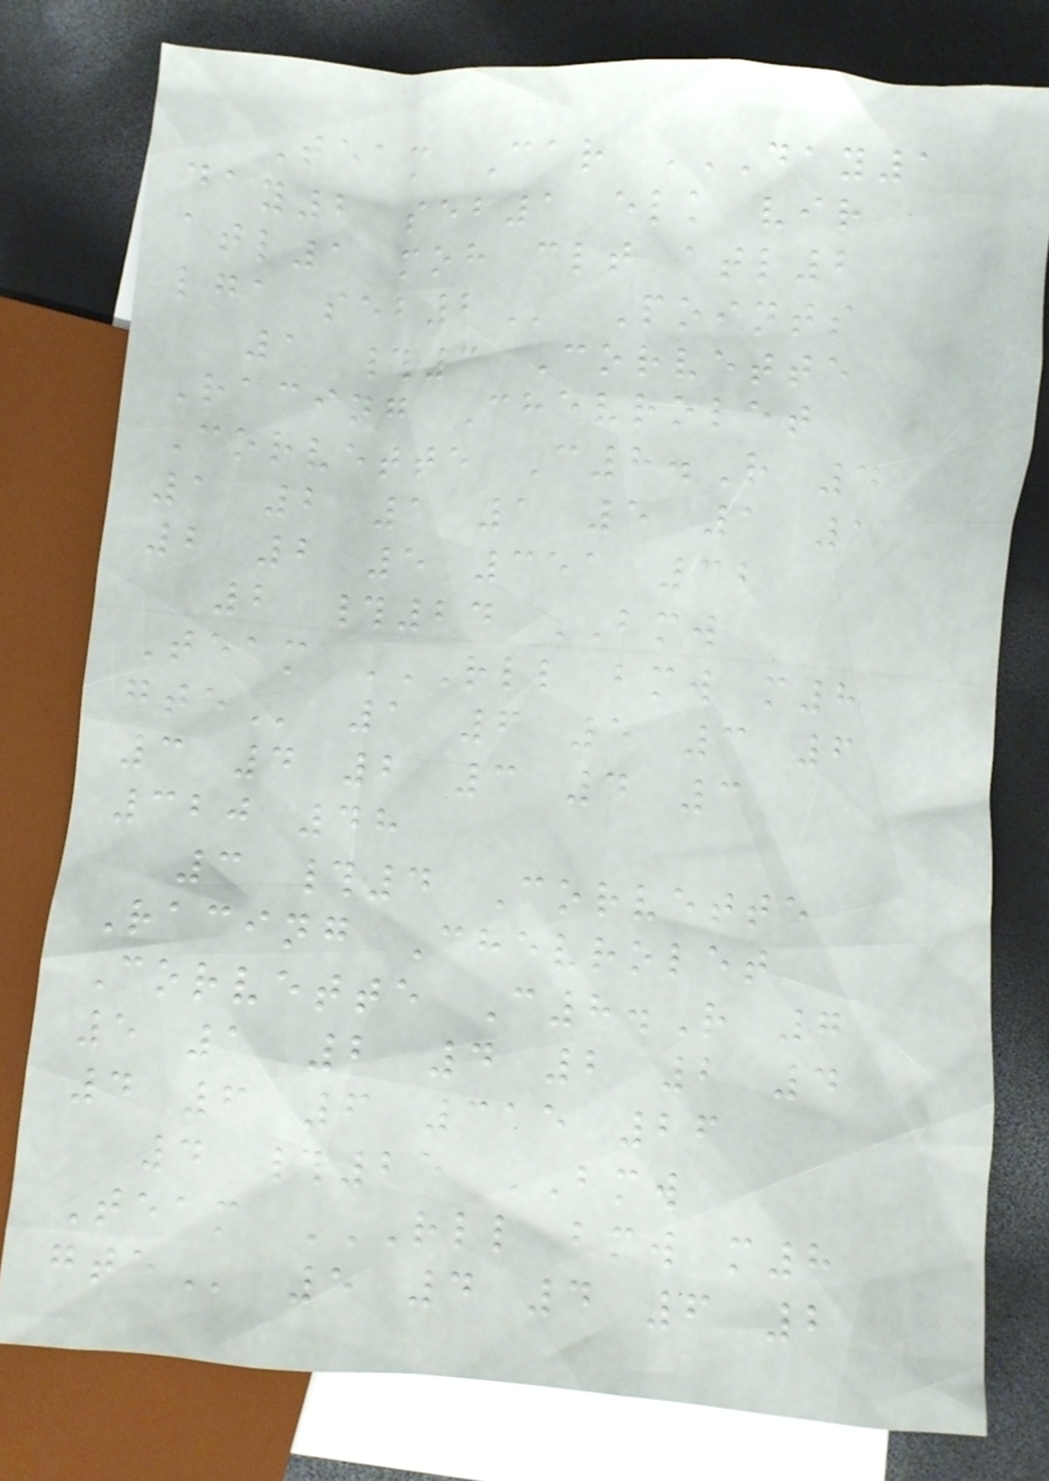Team Car DAY1
DAY2 SEB1 ELK VIR
ATL1 MOH CLT ATL2
LGA SEB2 Points
1 #3 Corvette
Racing Chevrolet
Corvette C8.R 4
1 2 1 1 5 1 1
2 2 5 351 32
2 #24 BMW
Team RLL BMW M8
GTE 1 6 5 3 6
3 4 2 3 4 3
320 48
3 #4 Corvette
Racing Chevrolet
Corvette C8.R 7
5 1 2 4 2 2 4
4 6 6 315 26
4 #25 BMW
Team RLL BMW M8
GTE 5 4 4 6 2
